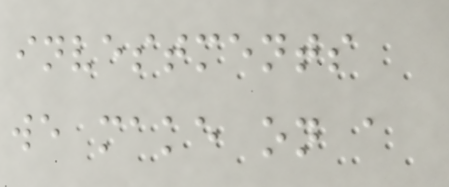investments
we make on a
